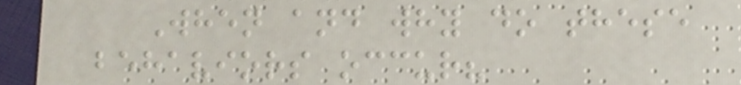When and why do these
behaviors occur?
